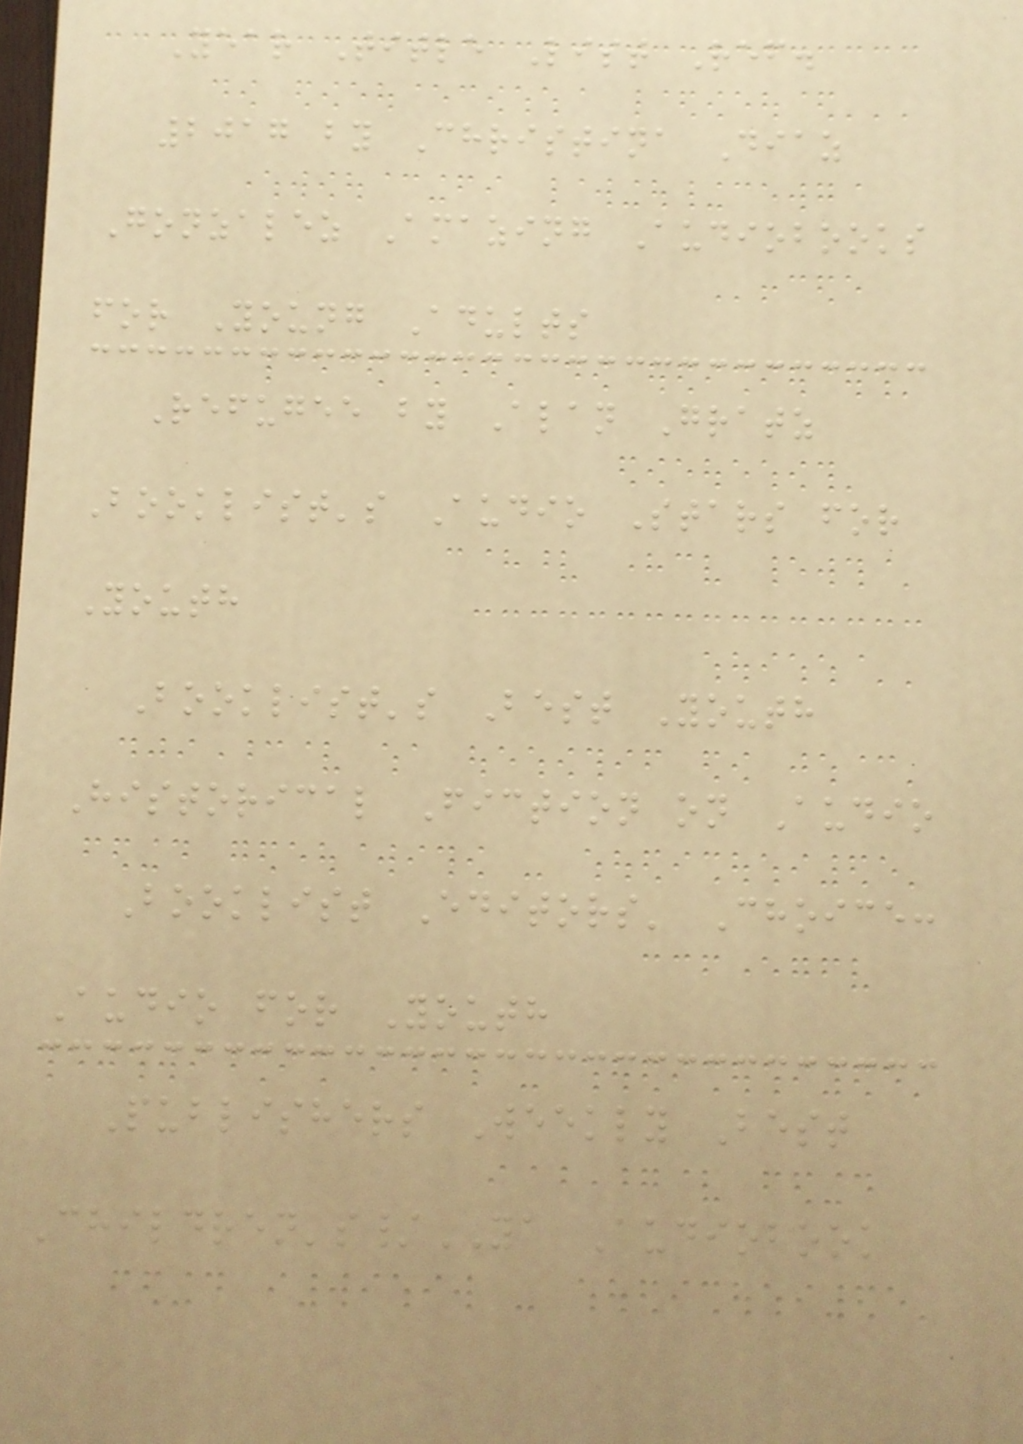Year Title List Ref.
2017 by Christina Diaz
Gonzalez Amazing Audiobooks
for Young Adults
Refugee by Alan Gratz
Booklist's Audio Stars for
Youth
Booklist's Best Youth
Historical Fiction on Audio
Booklist Editors' Choice:
Audio for Youth
Publishers Weekly Best
Children's/YA Audiobook
